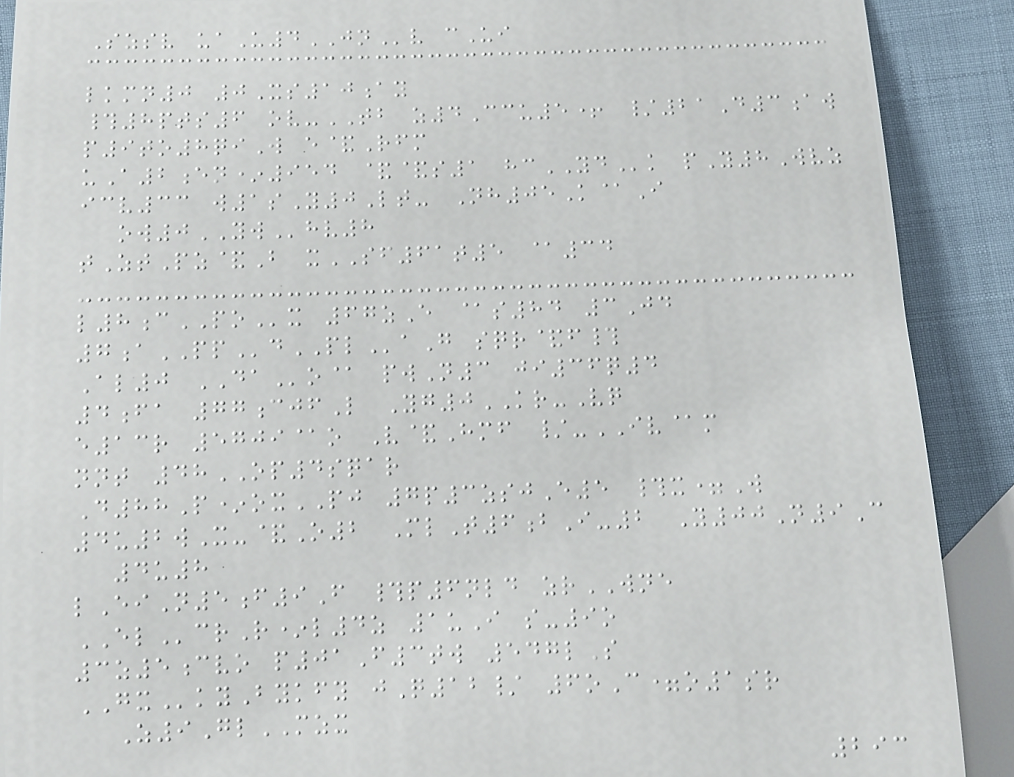Szsv uaU4JNv cUi
lkmn0 0Xs10ay
#8pts6 ov-TB z4Ccu5+ /21D3aw
p9to8qiW e&Rfm
uA2en*954 &&s1 hcYDk pY8Wvz
icv33 w1sY0Lt- Nh05K@I
ow0YWhv8
tZtPz&B xSF61t5 @34
l8cPOx 67zE @s84 3Jd
7aPPdPLaG sqr&f#
Al0 DAo@ pwN3 ji36q4
4fa 77cjfL Yg0KR-Vq
e13r 5709@o V&Hmf /-IV@m
nnt 48OP4sqar
D88P*oxPJ 7p3zsjE5 #x=W
4u2wX-&O2 MlT6bI-2 Y00N9C
4u8
lEiN5f9F #p6nld zrWNE
ELcrR*l4z 1uI s-9o
3z5cvo p01F3tw 547lS
GXkyBykfy jQ12/ 6oC=o1sr
Z9GlMZX
293
